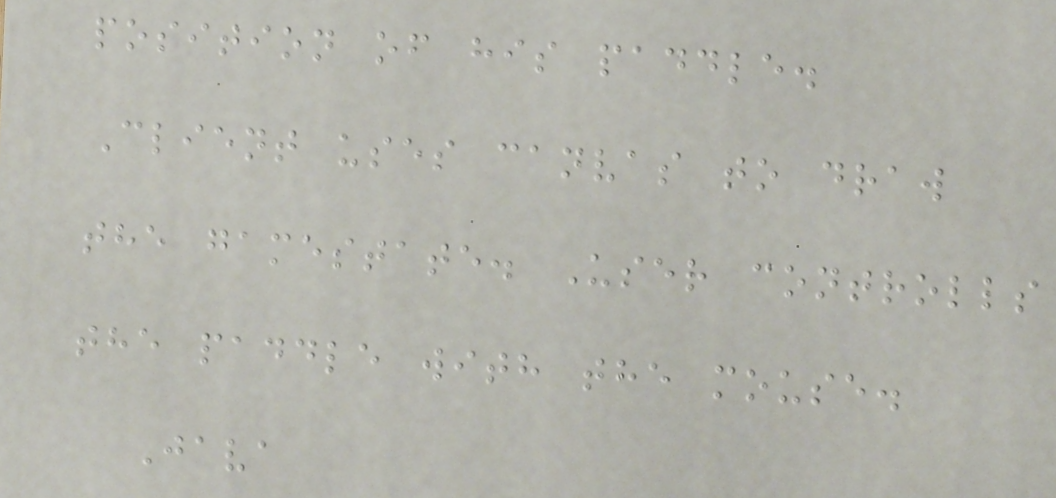position of his paddle.
Client uses canvas to draw
the gamestate. User controlls
the paddle with the mouse.
Java
